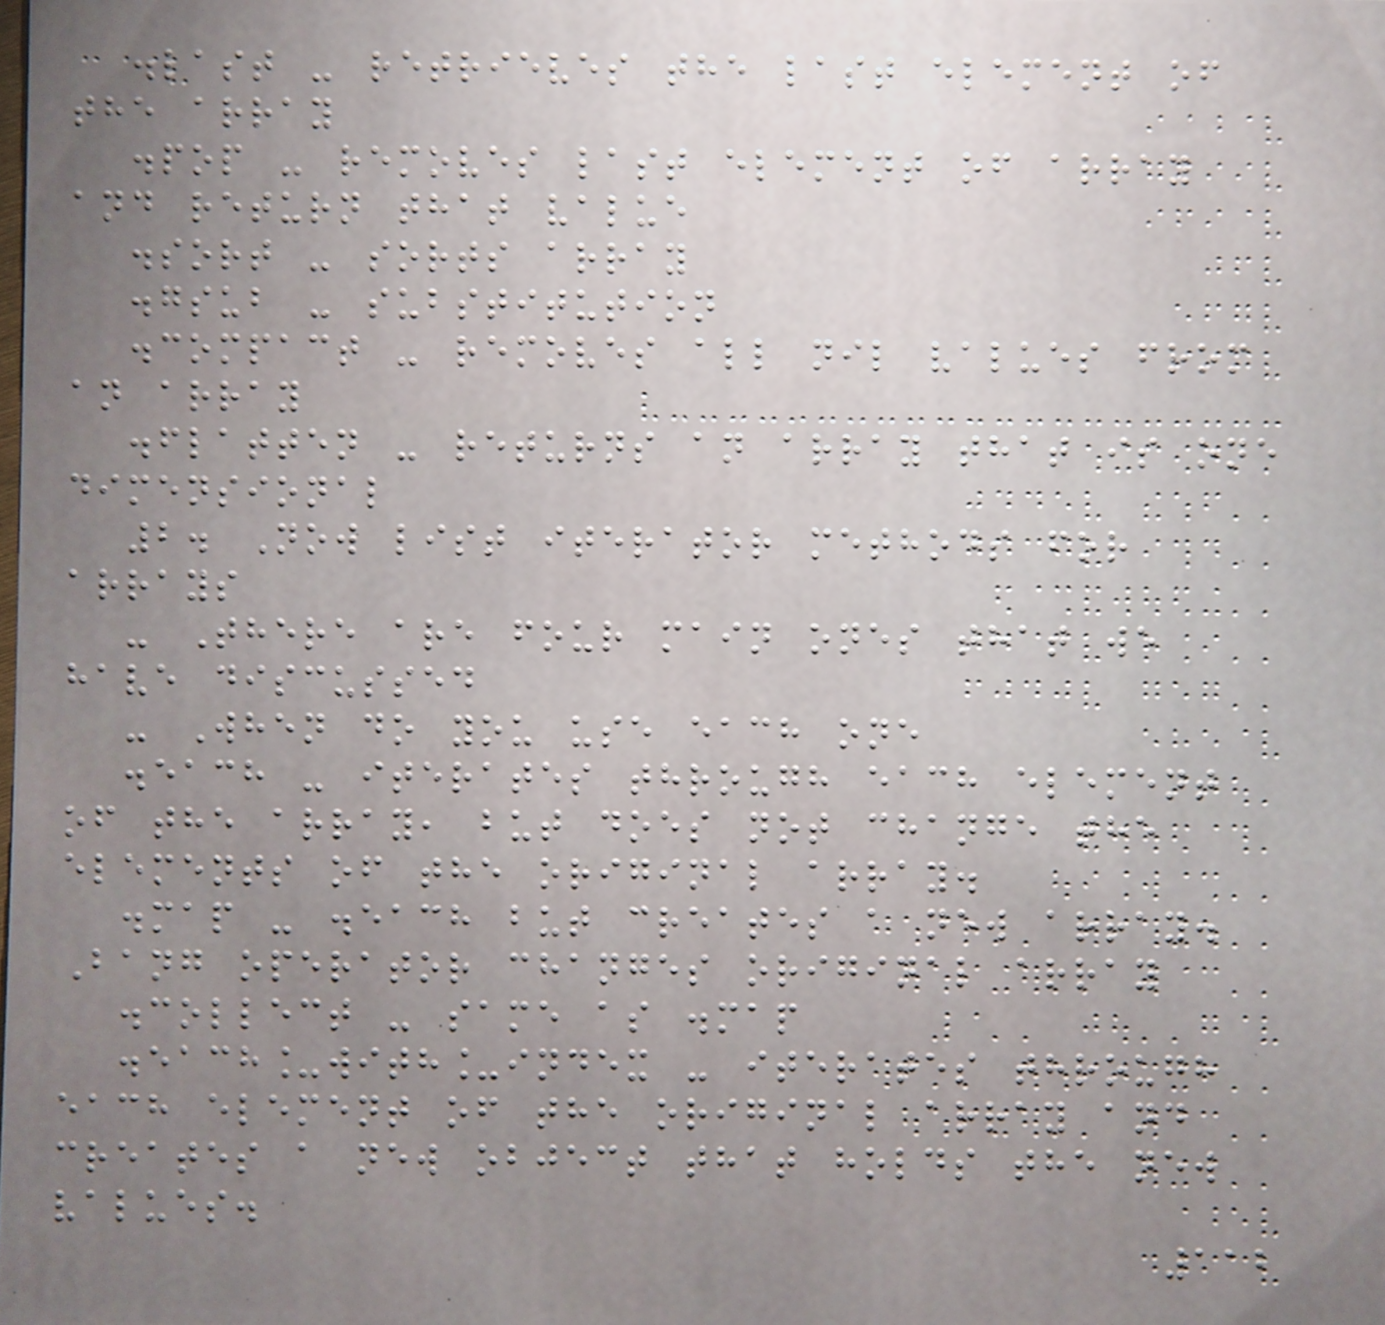.last - retrieves the last element of
the array
.pop - removes last element of array
and return that value
.sort - sorts array
.gsub - substitution
.compact - removes all nil values from
an array
.flatten - returns an array that is one
dimensional
2. Now list iterator methods for
arrays
- There are four main ones that we
have discussed
- When do you use each one
.each - iterates through each element
of the array, but does not change the
elements of the original array.
.map - .each but creates a new array.
Bang operator changes original array
.collect - same as .map
.each_with_index - iterates through
each element of the original array and
creates a new object that holds the new
values.
112
